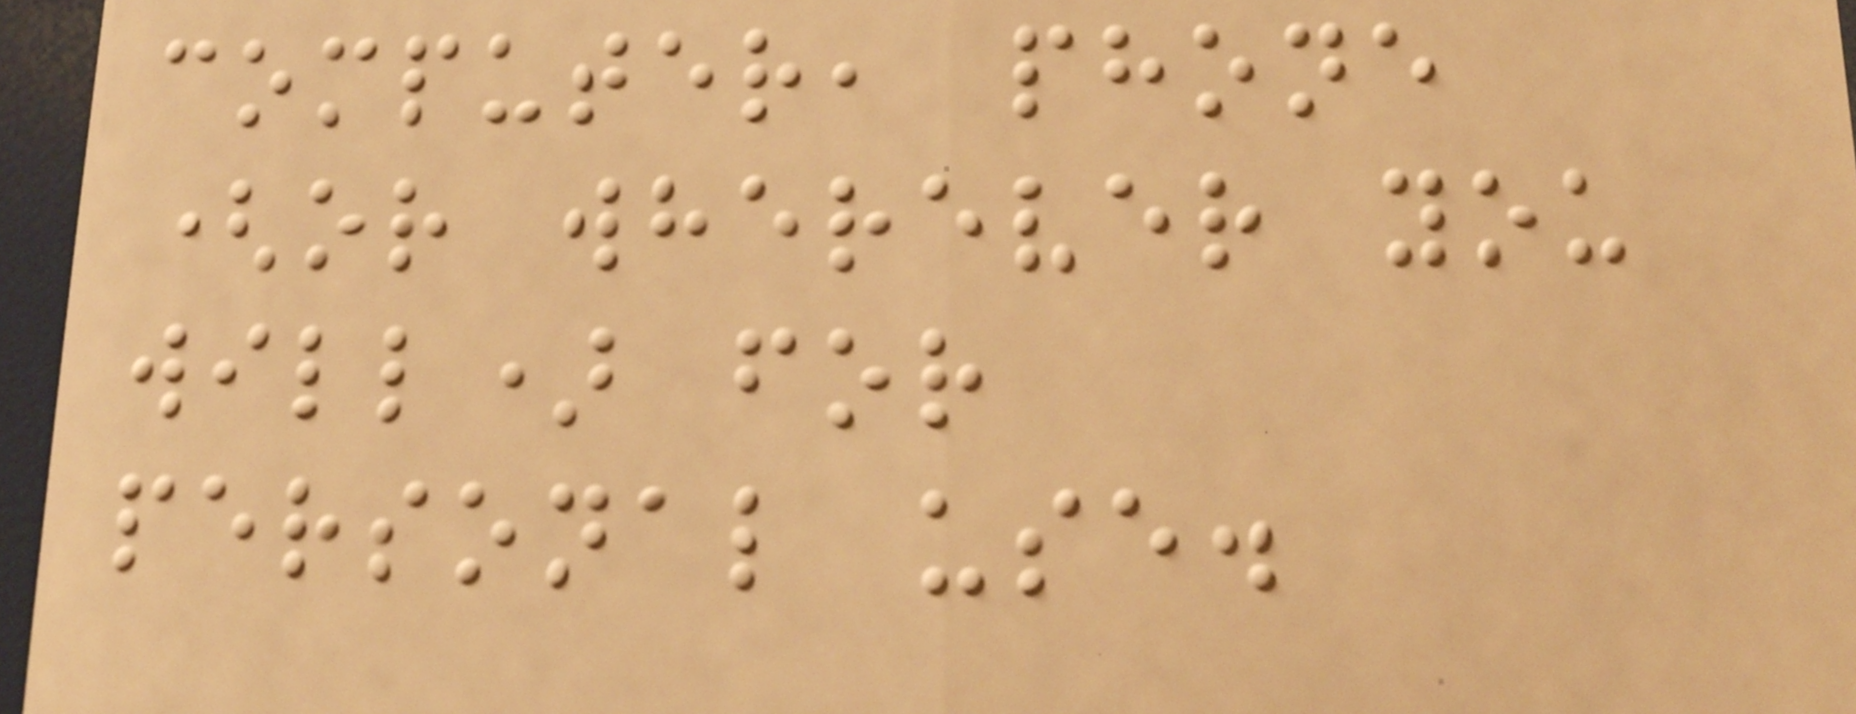computer, phone
(or wherever you
will) for
personal use.
